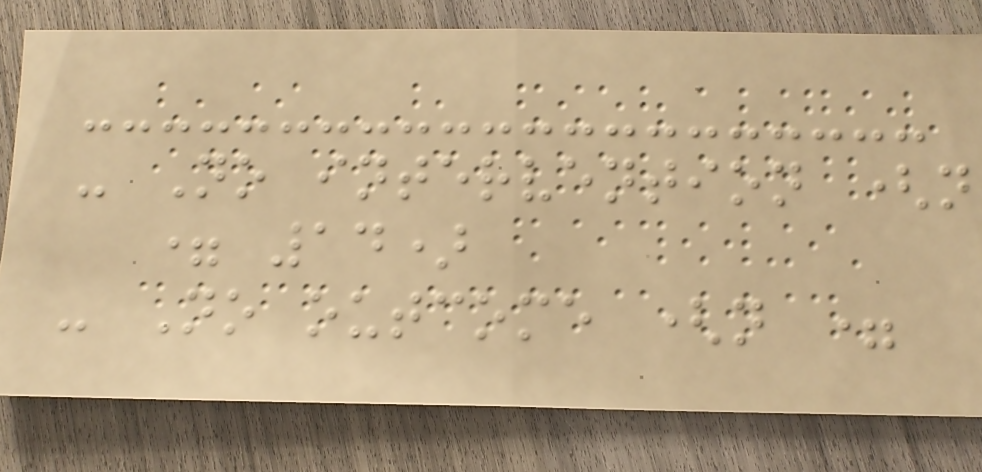- No intervention (n
= 14)
- No outcome (n =
